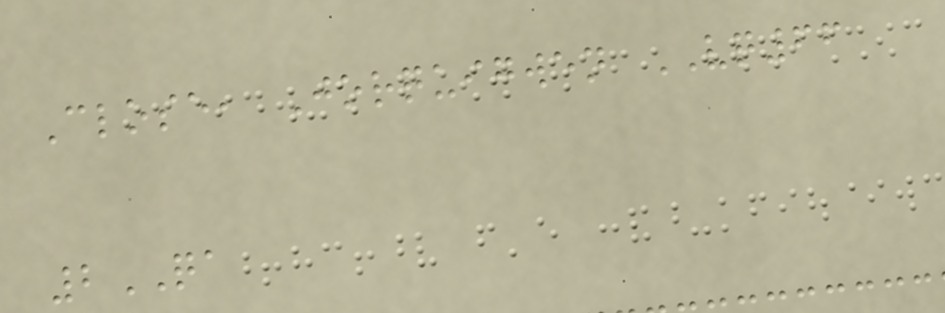Close, Jorquigwen VQ66
2QA
